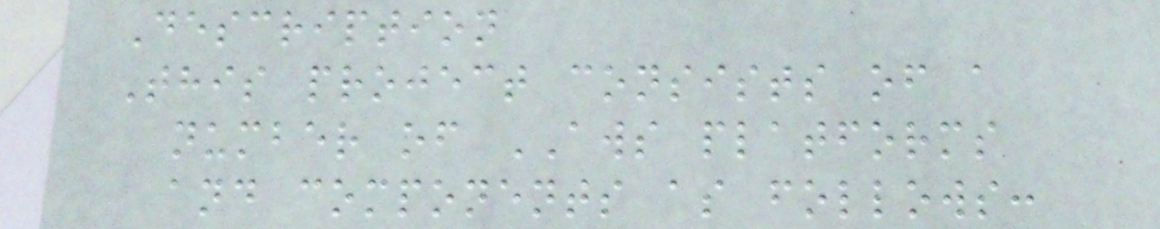Description
This project consists of a
number of AWS platforms
and components as follows:
